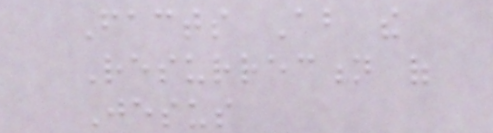Facts About the
Resurrection of
Jesus
